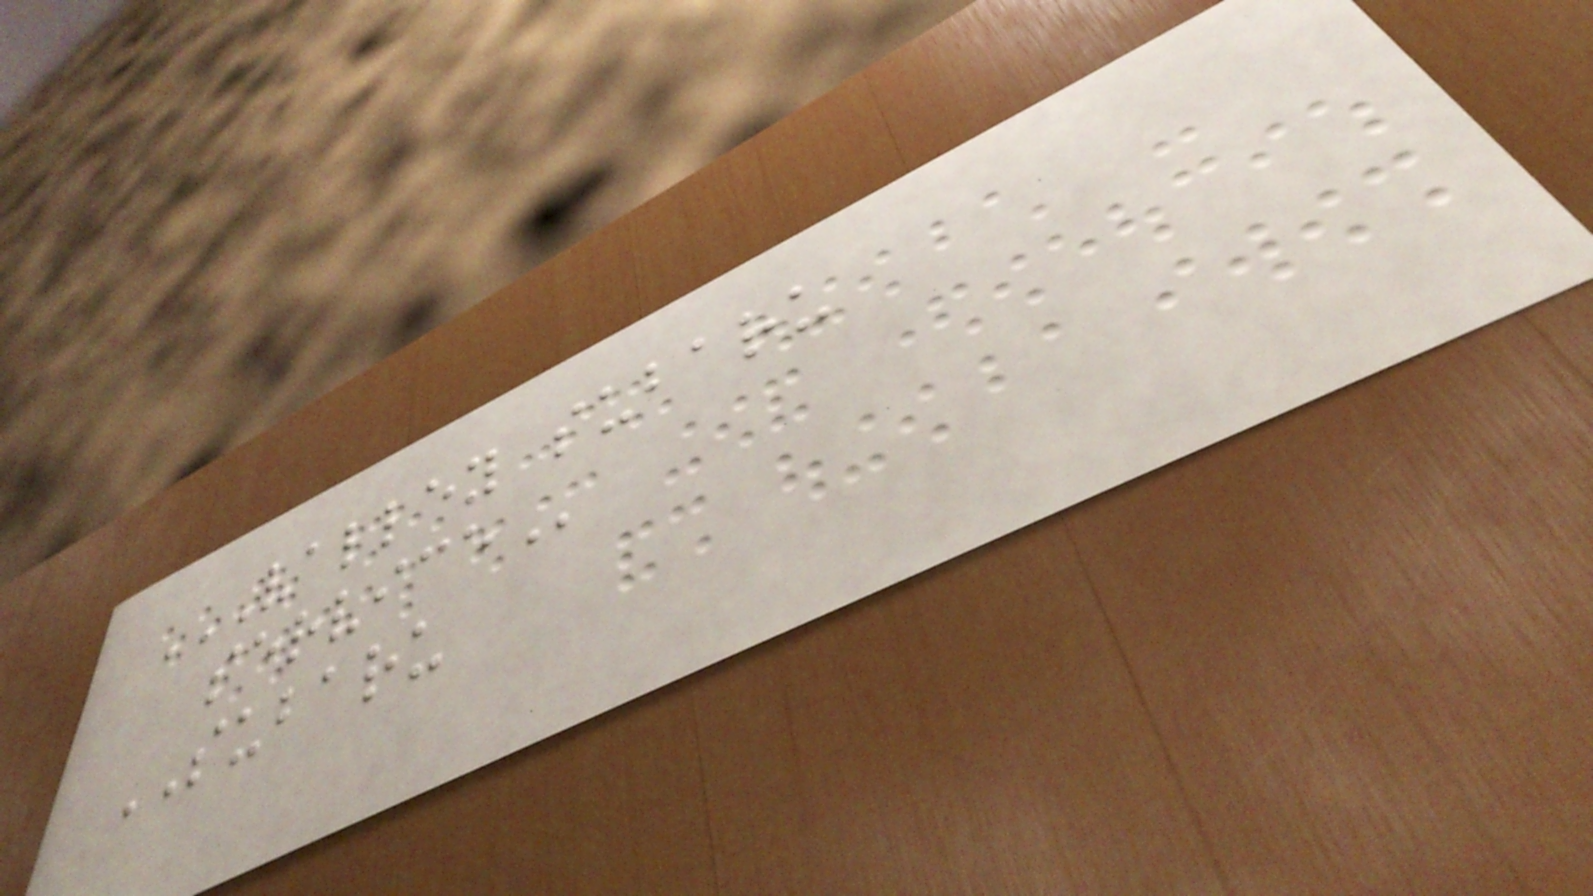VALLEY SUBARU
SERVICE
SUBARU
